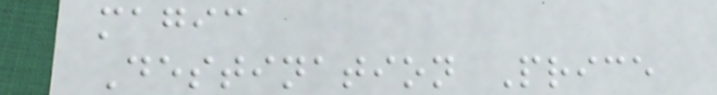magic
Destination Price
